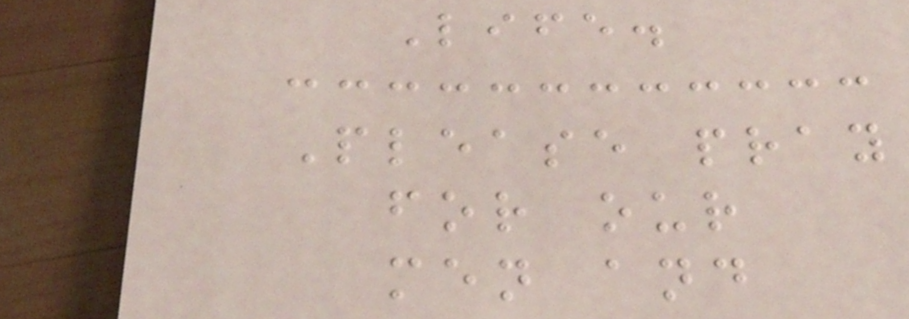Life.
Please pray
for our
men and
